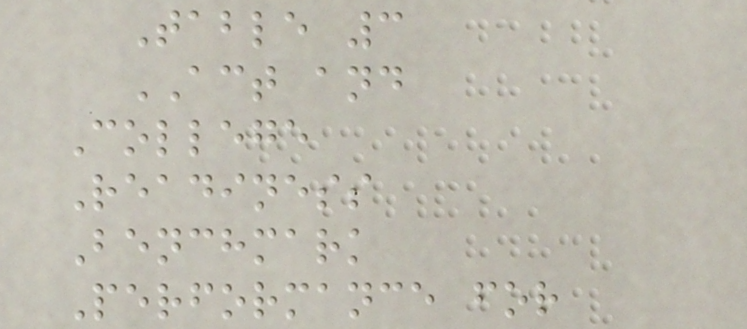Table 3
ACT and
College
Readiness
Benchmark
Performance for
